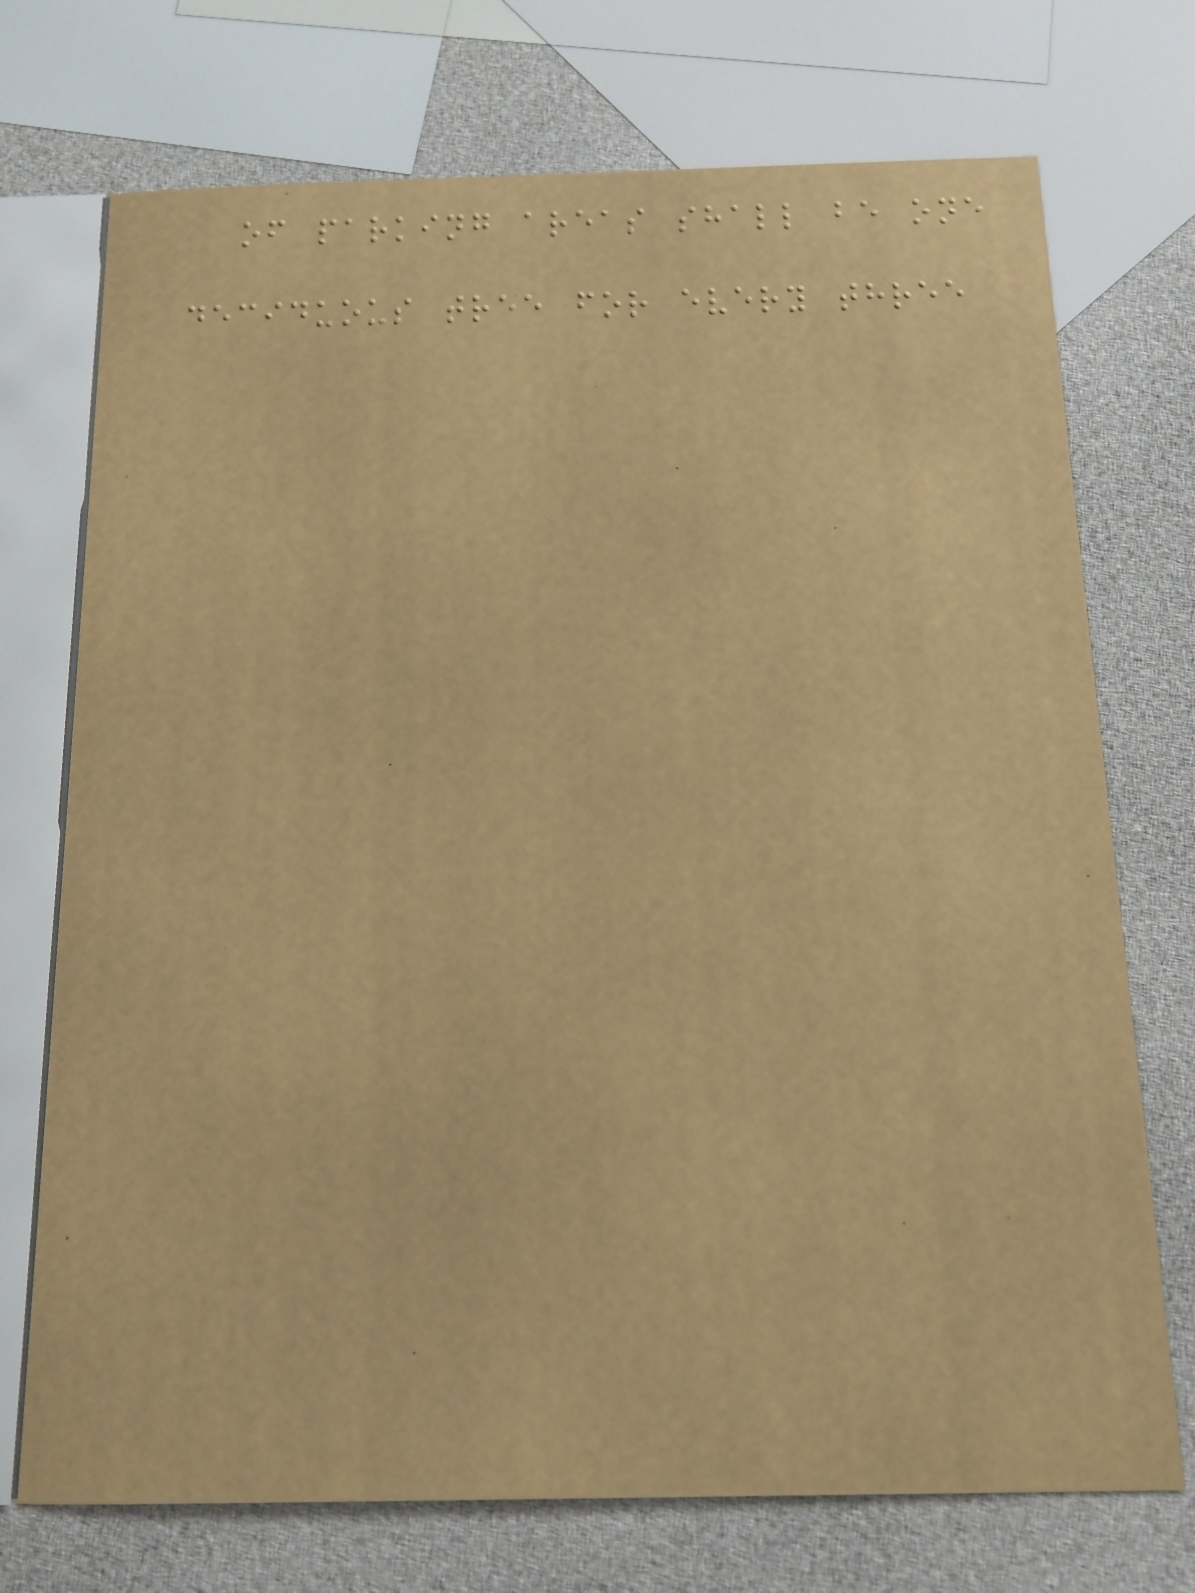of parking areas shall be one
deciduous tree for every three
